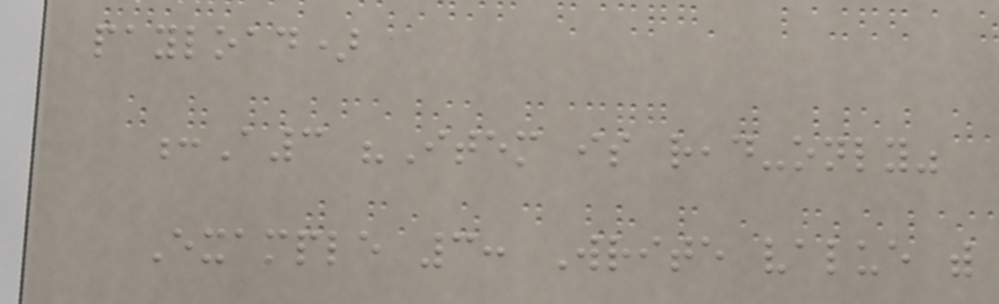payload)
:A3 "Item is read-only"
Example 3: Write value with
